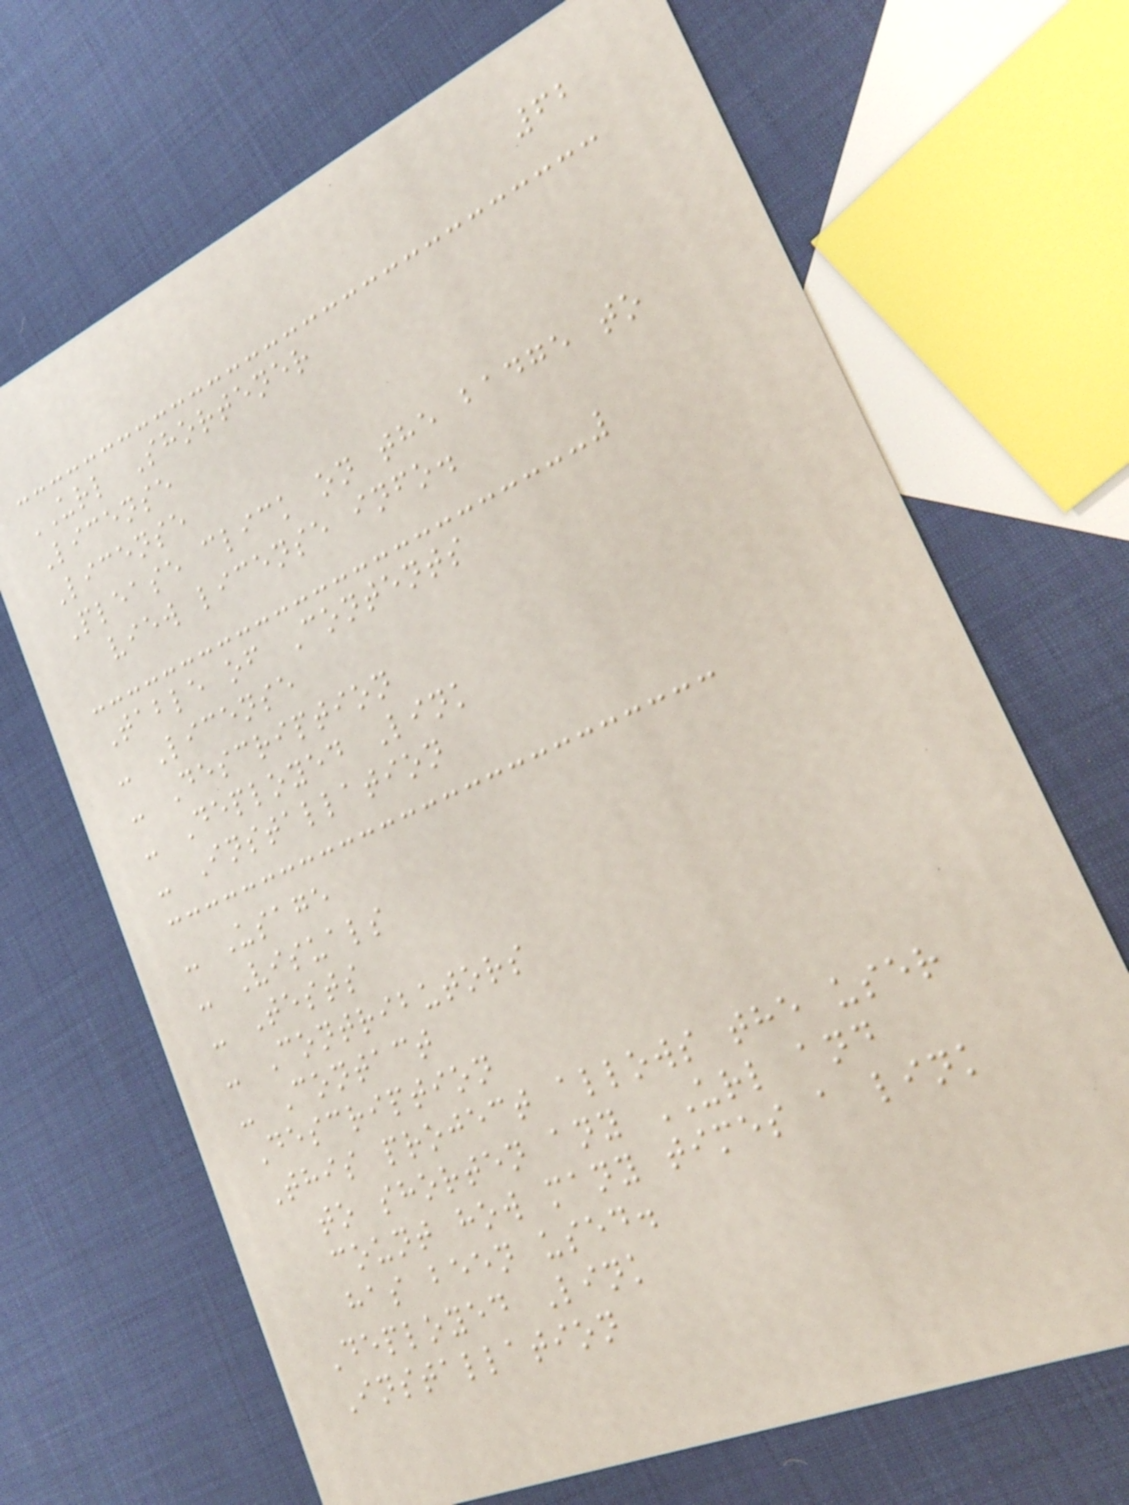62
URL Shortener
License
License
Please click on the badge to
view license info.
Table of Contents
- License
- Description
- Deployed Link
- Installation
- Usage
- Visuals
- Tests
- Contributors
- Contact
Description
This project allows the user
to shorten any URL and
count how many times a link
has been used.
Deployed Link
Installation
